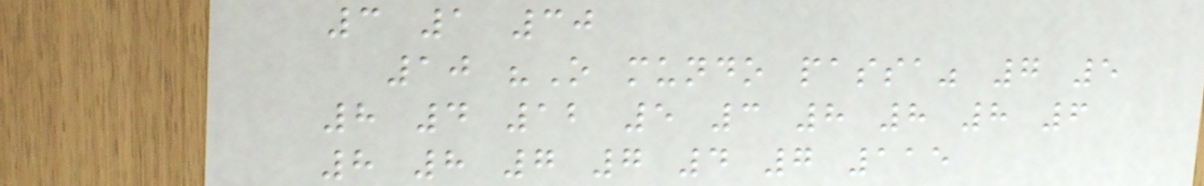3 1 30
10 "O mundo passa" 7 5
8 4 12 5 3 8 8 8 6
8 8 7 7 4 7 115
